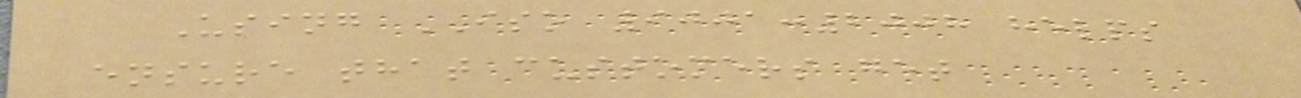Using ISO 9001:2008 helps
ensure that customers get
